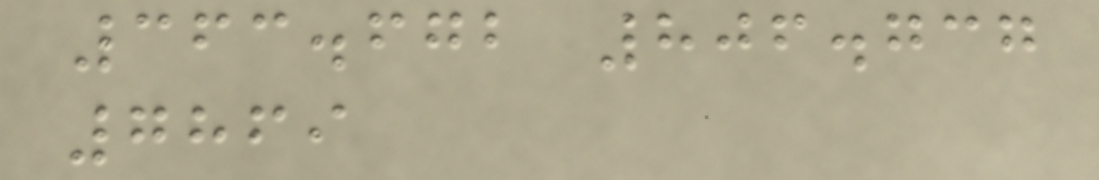363.672 806.737
7869
